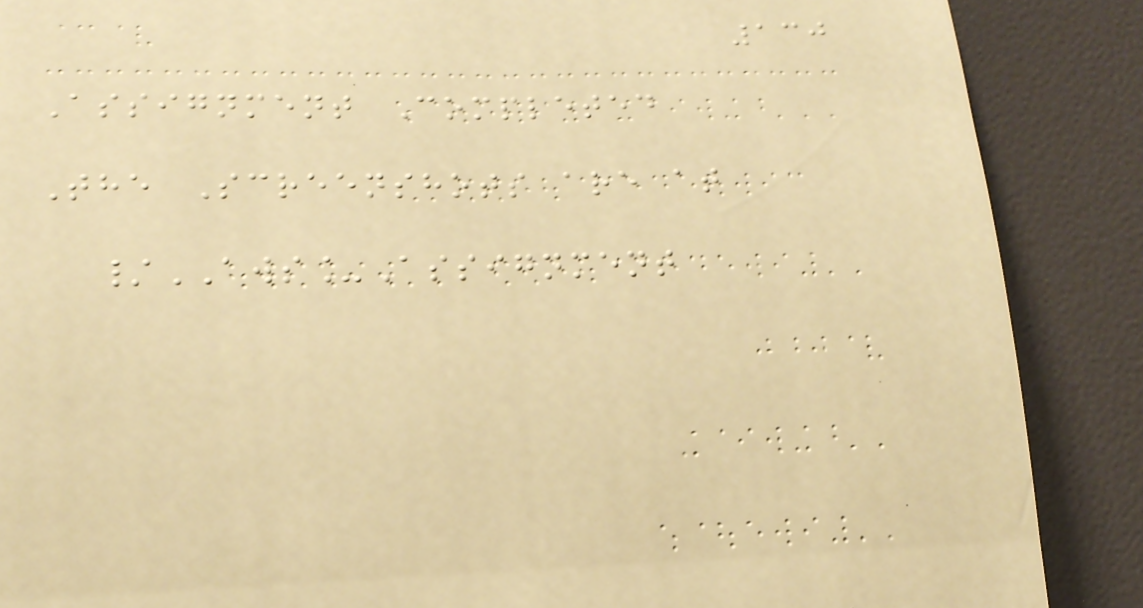130
Assignment Completed
The Screenshots are at
/AWS_Assignment
